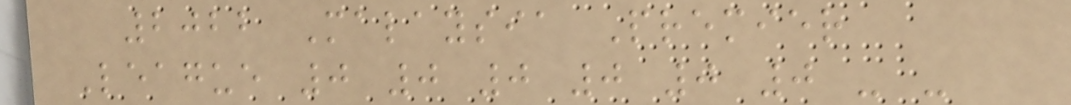2022 Malaysia Premier
League 0 0 0 0 0 0 - -
